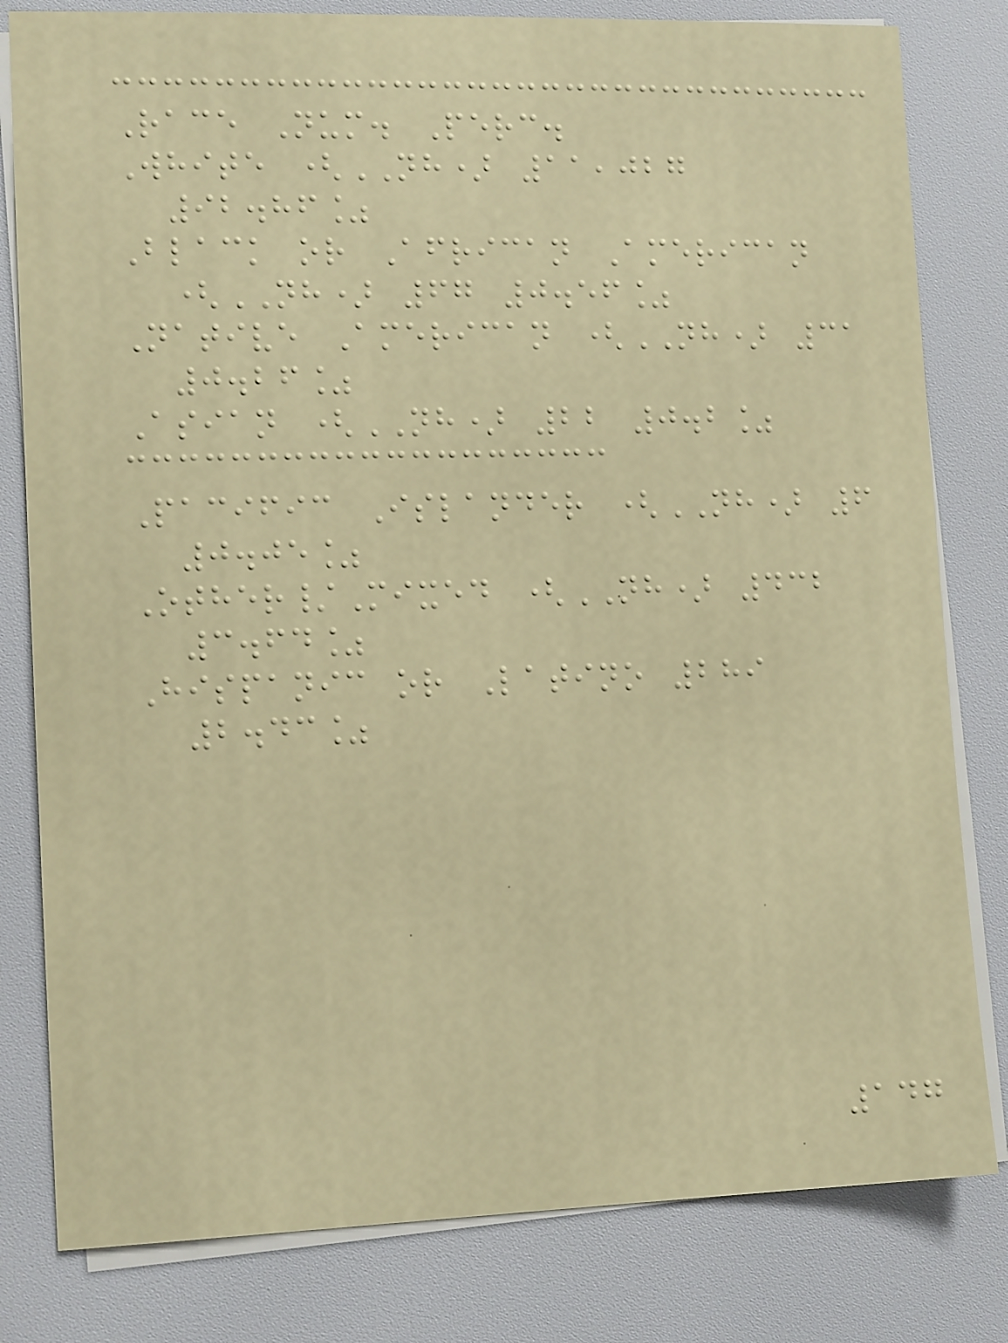Race Num. Perc.
White (NH) 11,027
92.86%
Black or African American
(NH) 67 0.56%
Native American (NH) 31
0.26%
Asian (NH) 22 0.2%
Pacific Islander (NH) 6
0.05%
Other/Mixed (NH) 432
3.64%
Hispanic or Latino 289
2.43%
147
